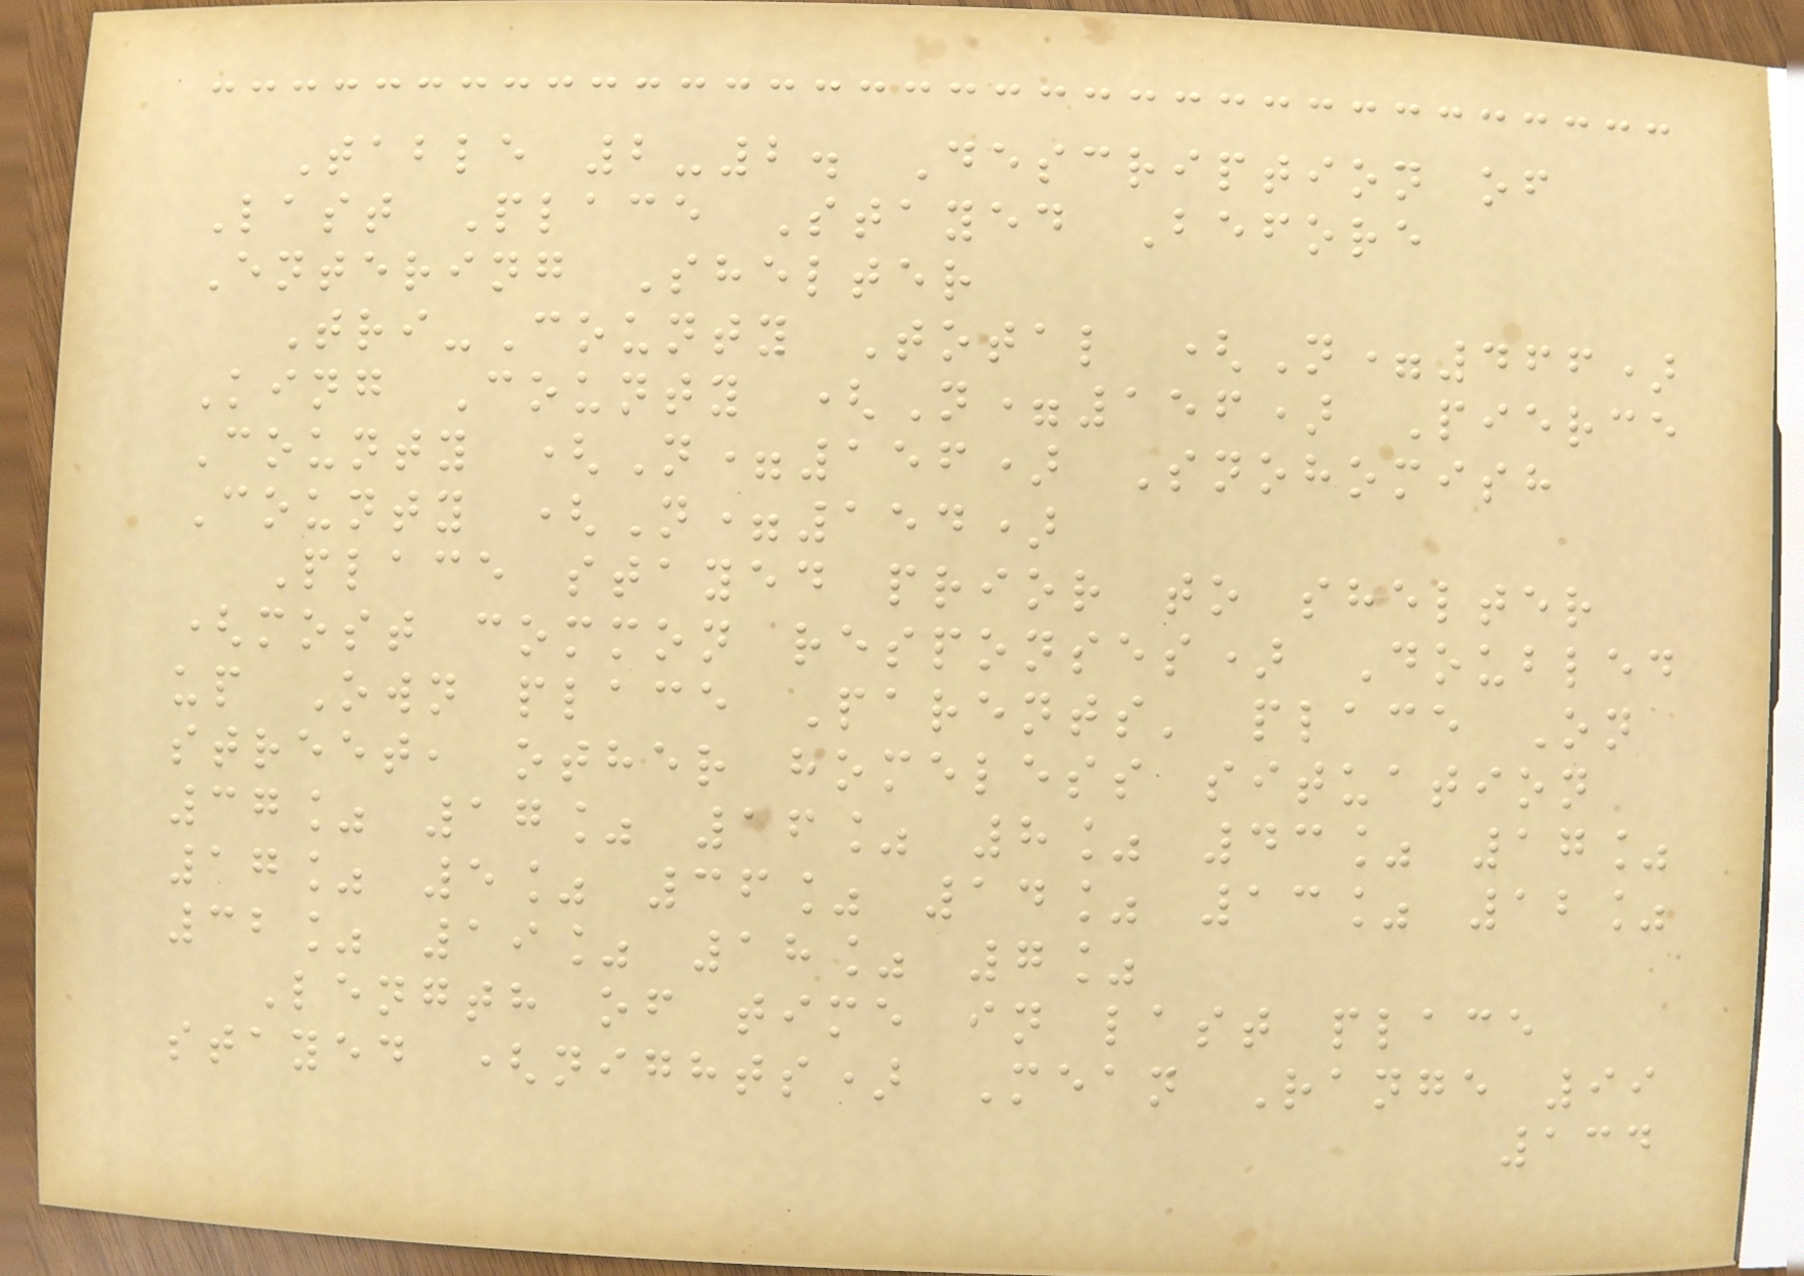Table 2-2. Description of
Last Place Stayed Before
Entering Shelter
Tri-County Total (N=466)
King County (N=156) Pierce
County (N=156) Snohomish
County (N=154)
Place stayed prior to shelter
(most common responses) Doubled
up Own place Parents' place On
street, other homeless situation
37% 17% 16% 8% 43% 17%
17% 5% 36% 14% 13% 12%
32% 19% 18% 7%
Length of time in last place
stayed (nights) Mean Range 99
134
